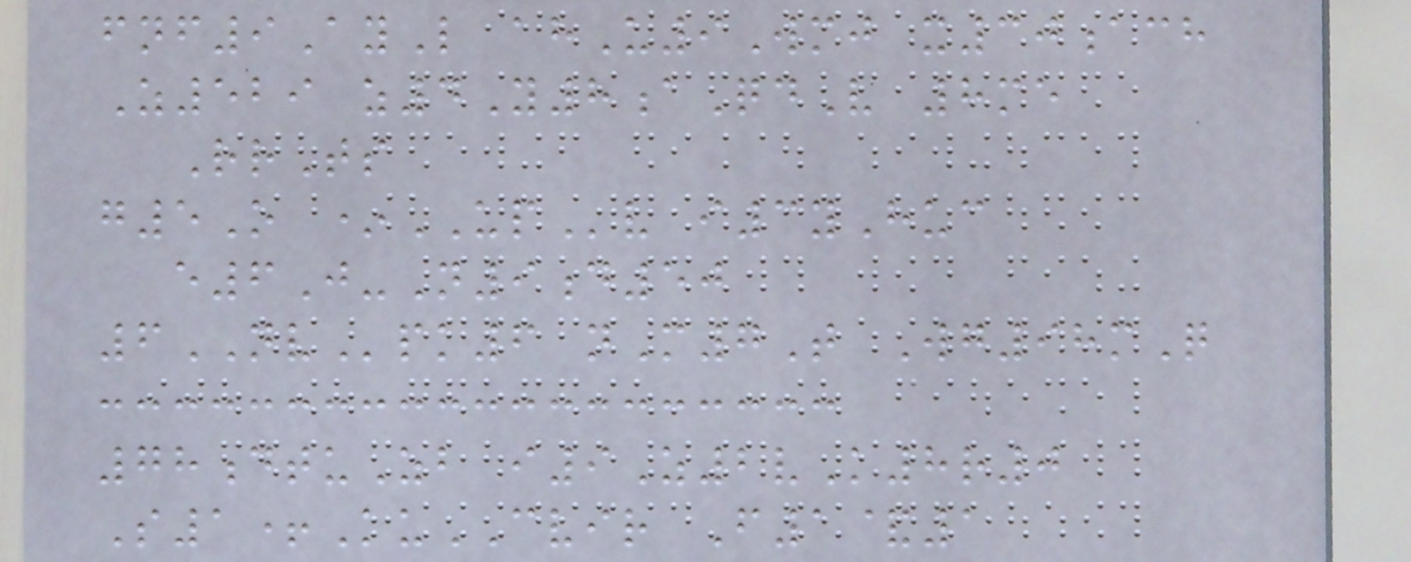fnf9AyL ahU9Wmj x30ach
Z529 z4Y8aQdV 8me
RrTs
g5O *UPv i3yHuc
e6J-N9d50
6NVpk6 nM7T Wg98mQ
78dtuZb i9Z2vK8r0
S1+KuCVIR F1&1
